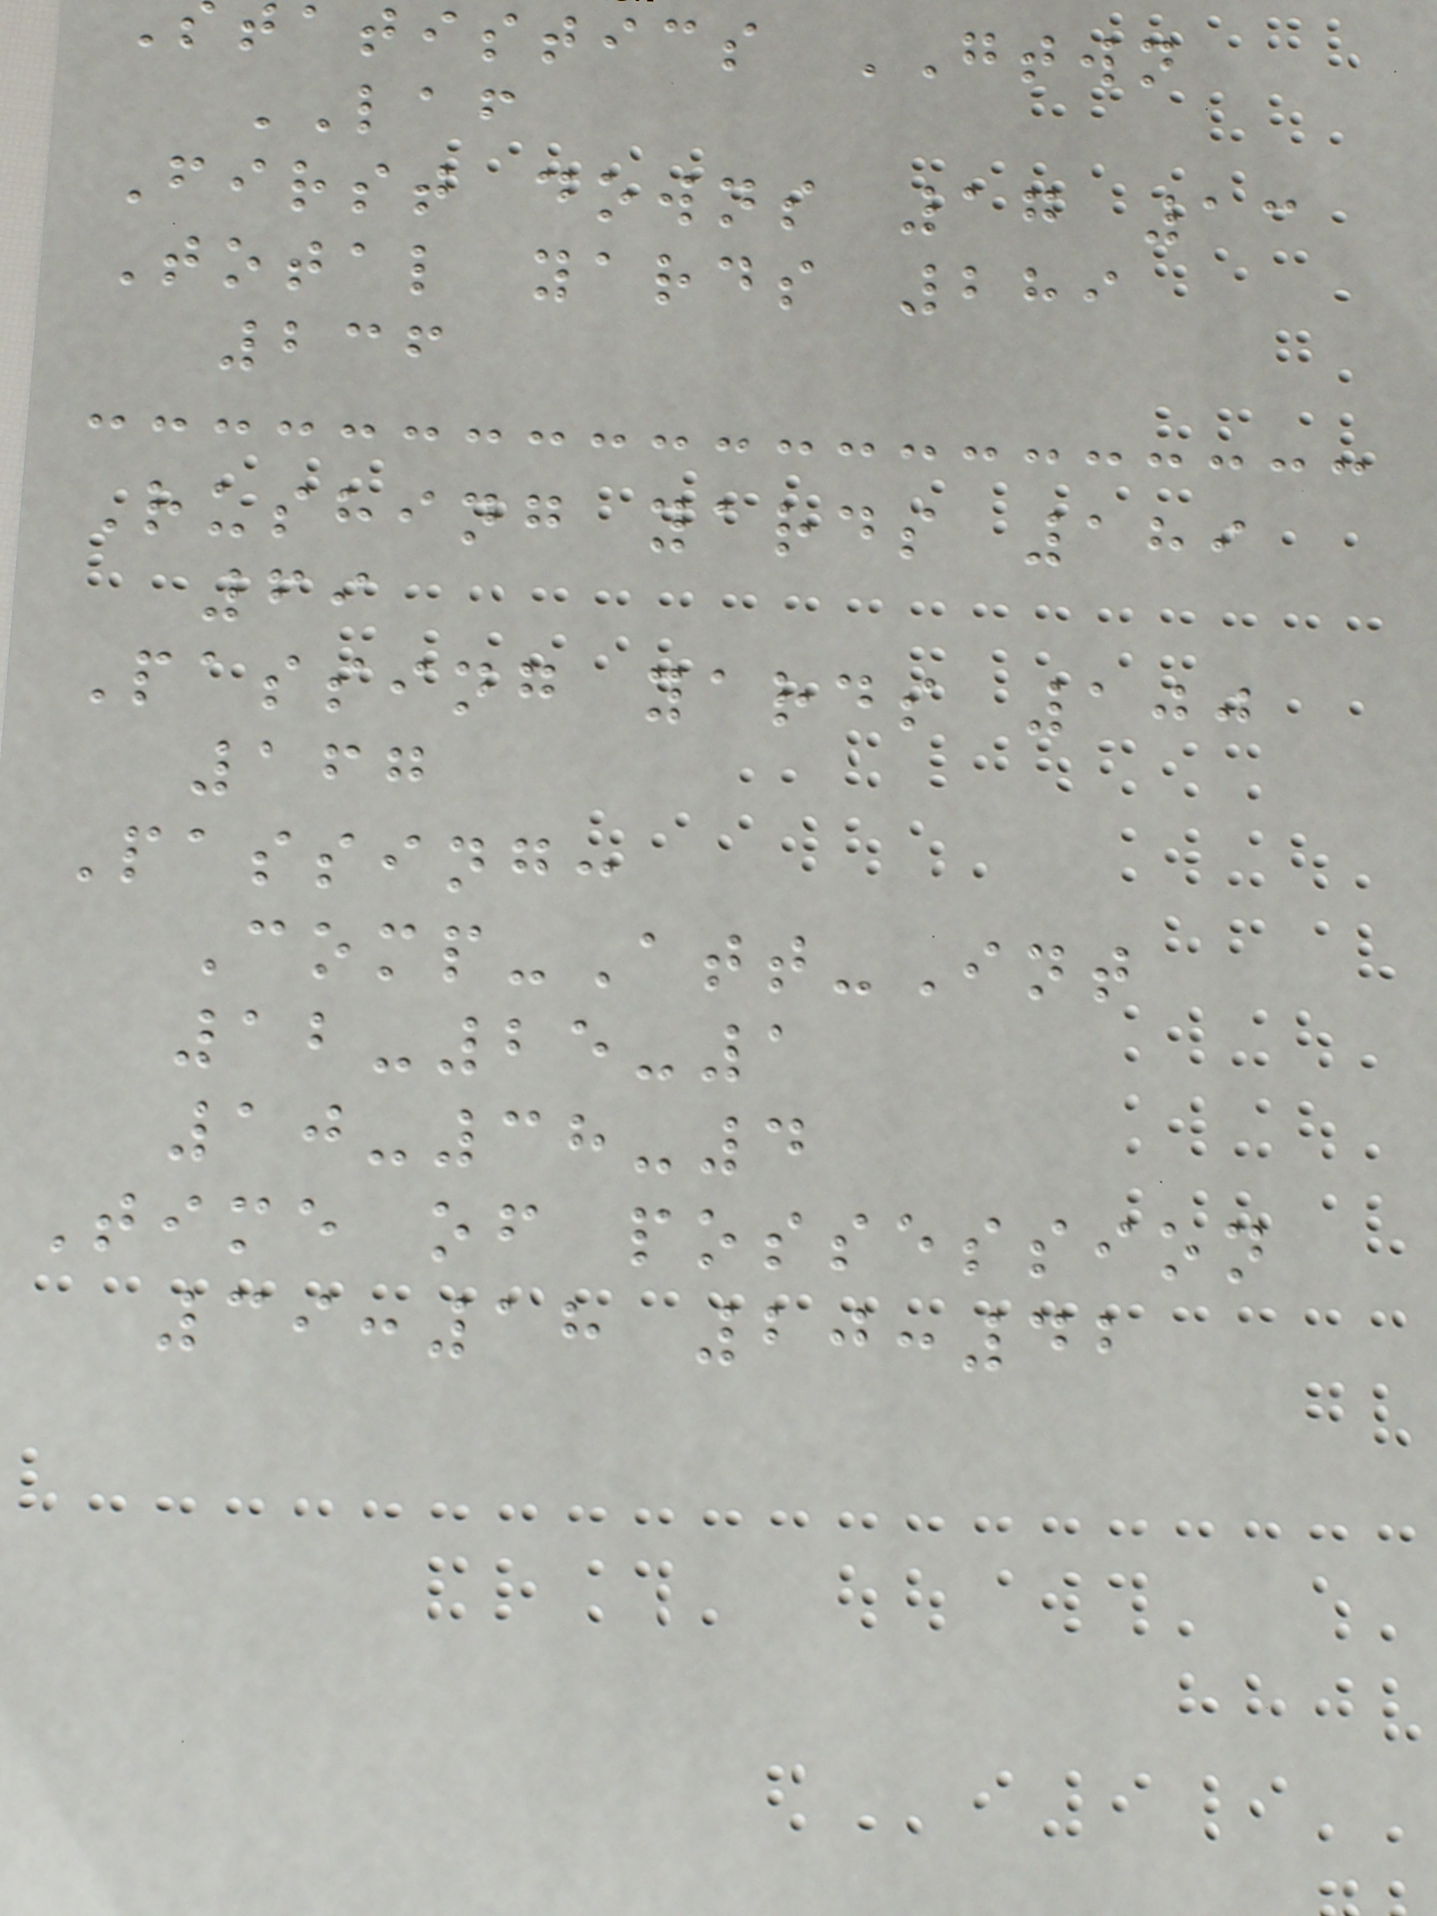tatistics GTWN
LAF
First downs 17 13
Total yards 289
236
Rushing yards 189
69
Passing yards 100
167
Passing:
Comp-Att-Int
12-25-1
10-38-4
Time of possession
39:18 20:42
